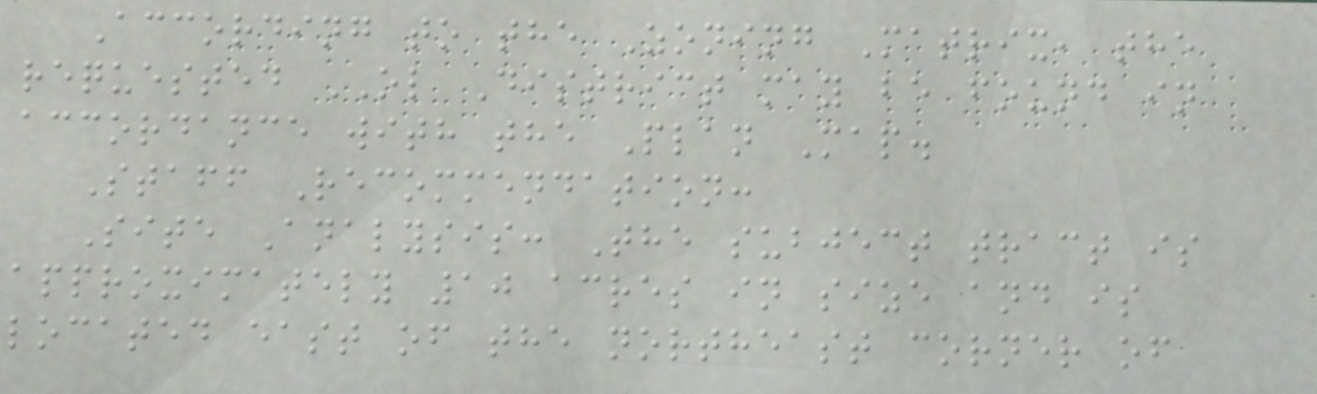According to the Zoning Matrix, the
requested OL District may be found in
accordance with the Plan Map.
Staff Recommendation:
Site Analysis: The subject tract is
approximately 10 acres in size and is
located east of the northeast corner of
